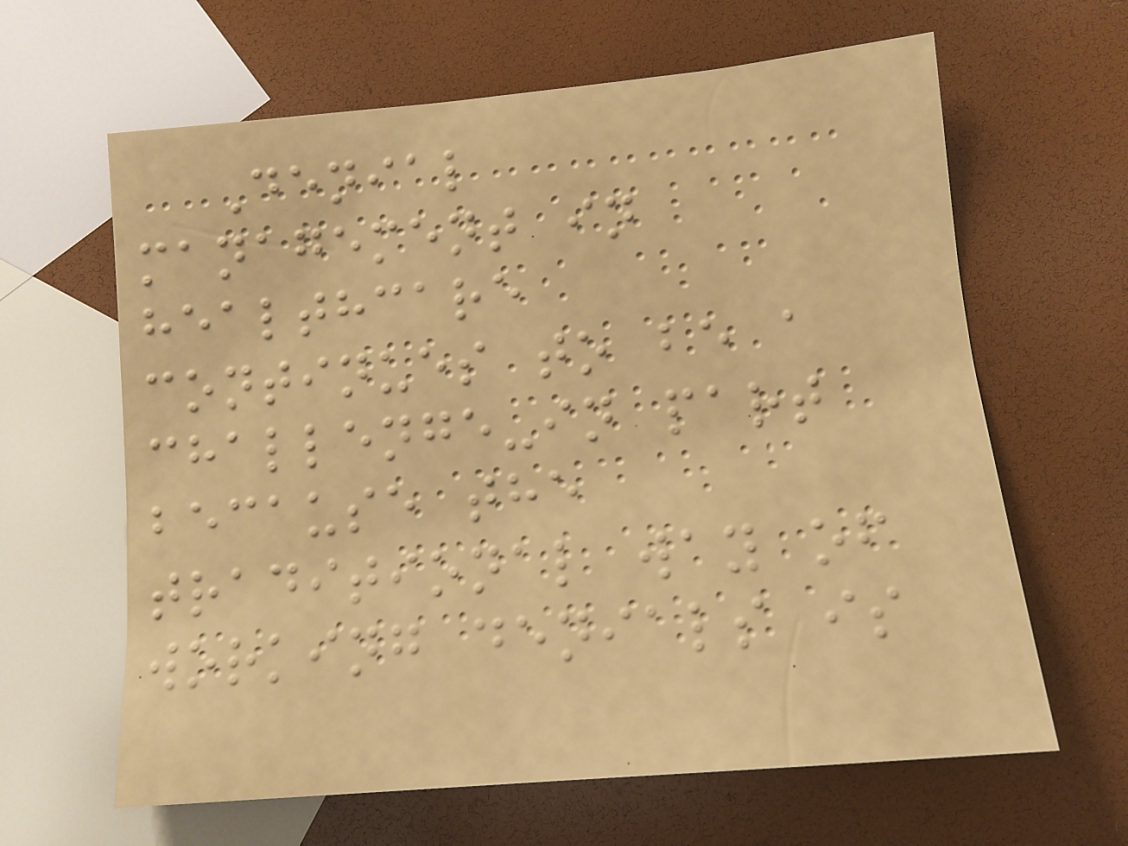Denial
management in
healthcare
continues to be a
challenge-in part
because the
traditional way of
working denials is
